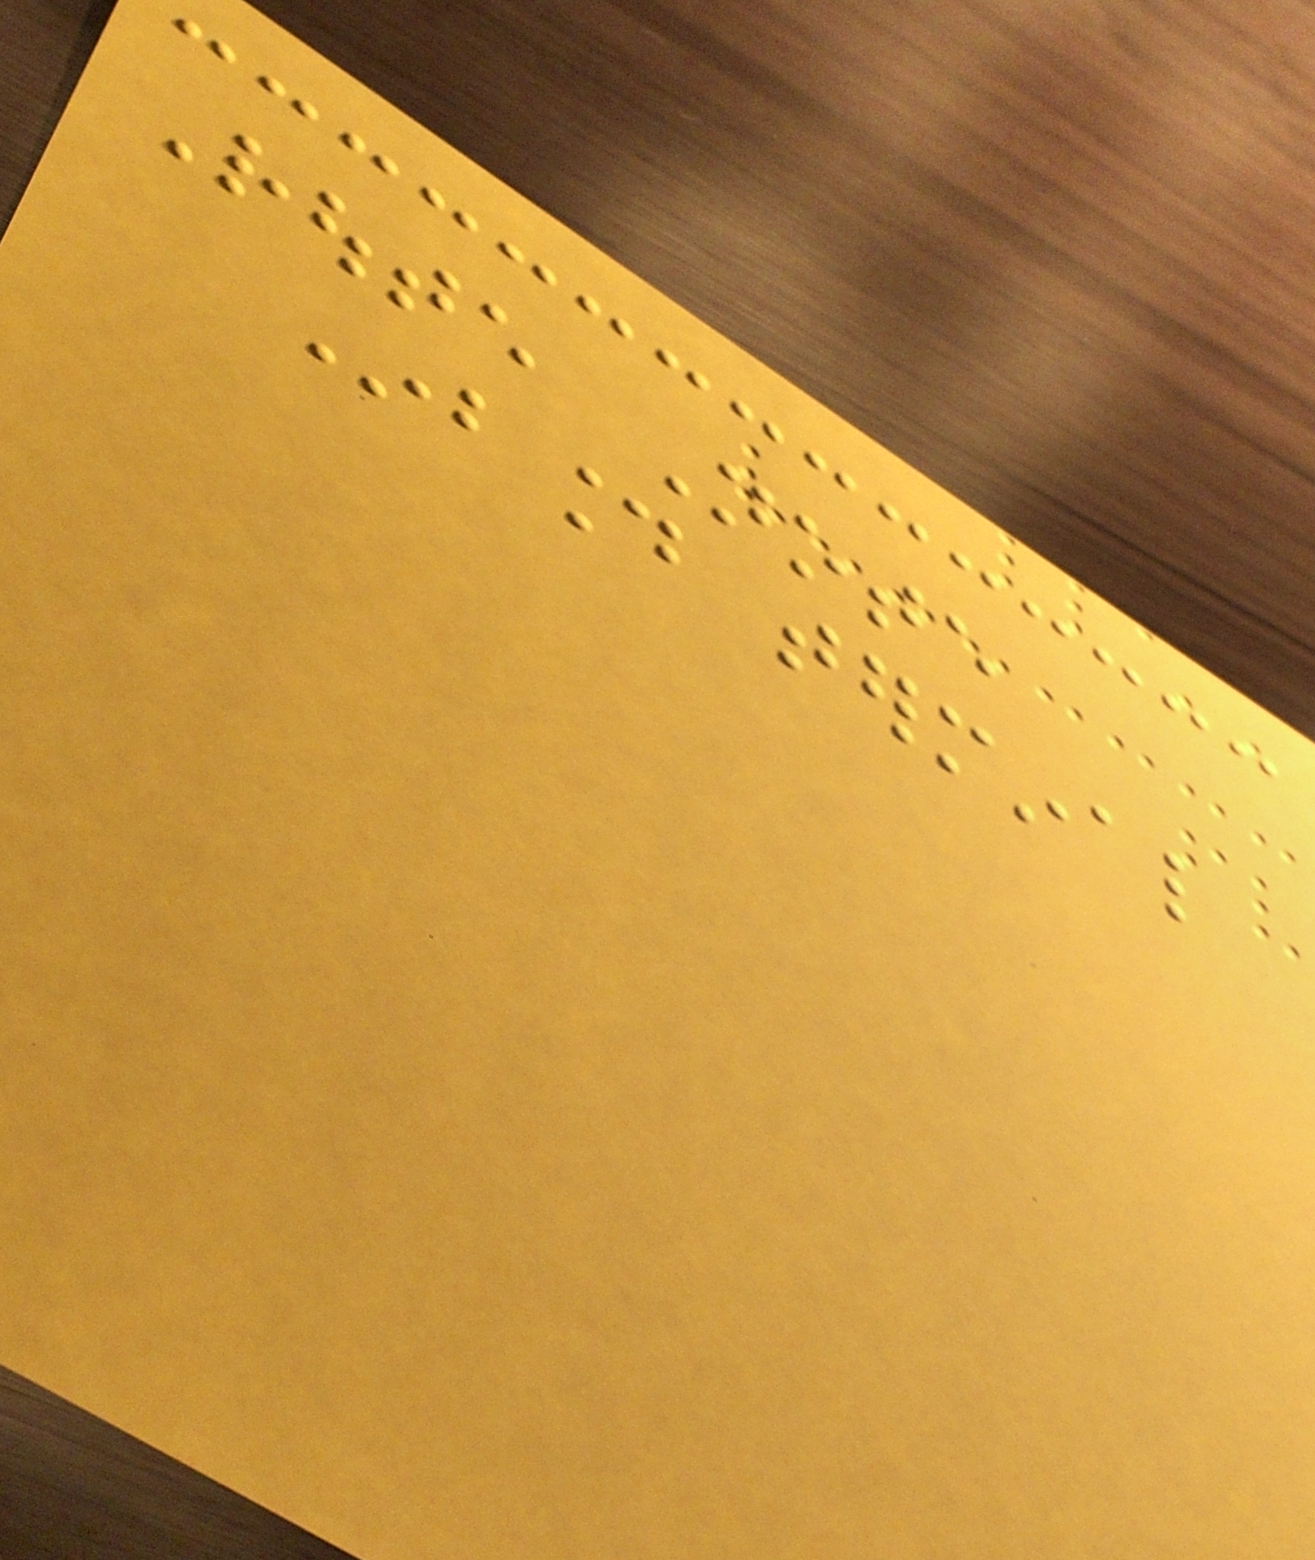Route Note
Inbound terminal
